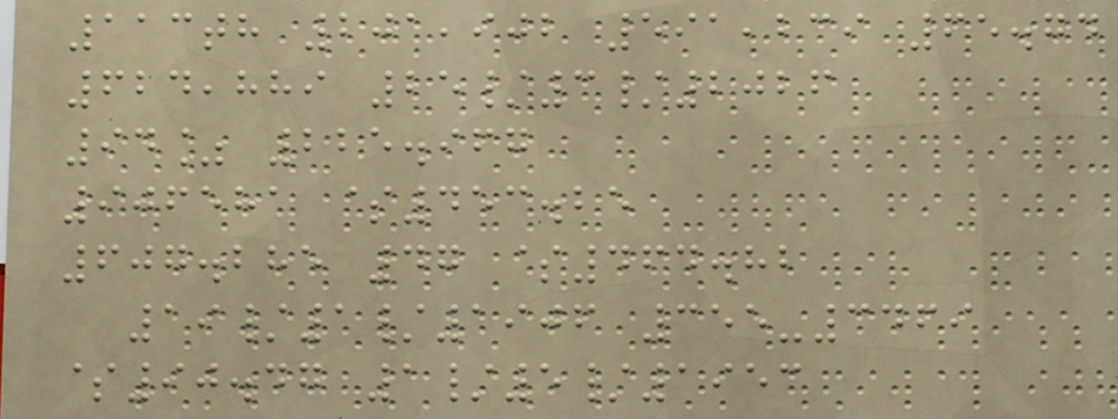113th 201,902 591,239 65.74
624,889 25/3/2026
94% 225.967
906581 $453.25
607.285 47 $464.82
19/1/1906 355-3469
$90.47 1/5/1953
